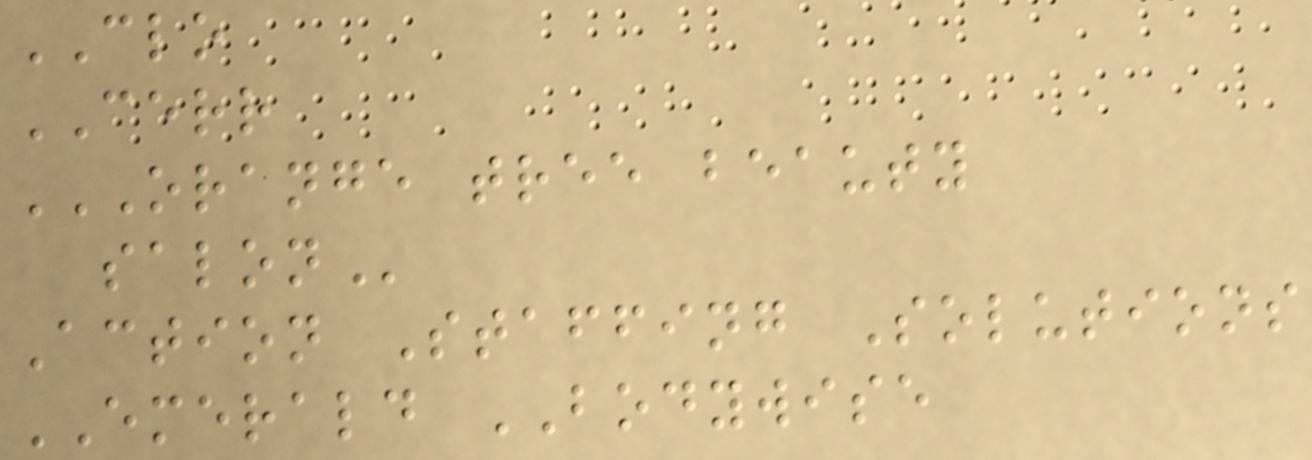CLO
CERR
ORANGE TREE BEAUTY
SALON
Action Staffing Solutions
EMERALD BODYWISE
